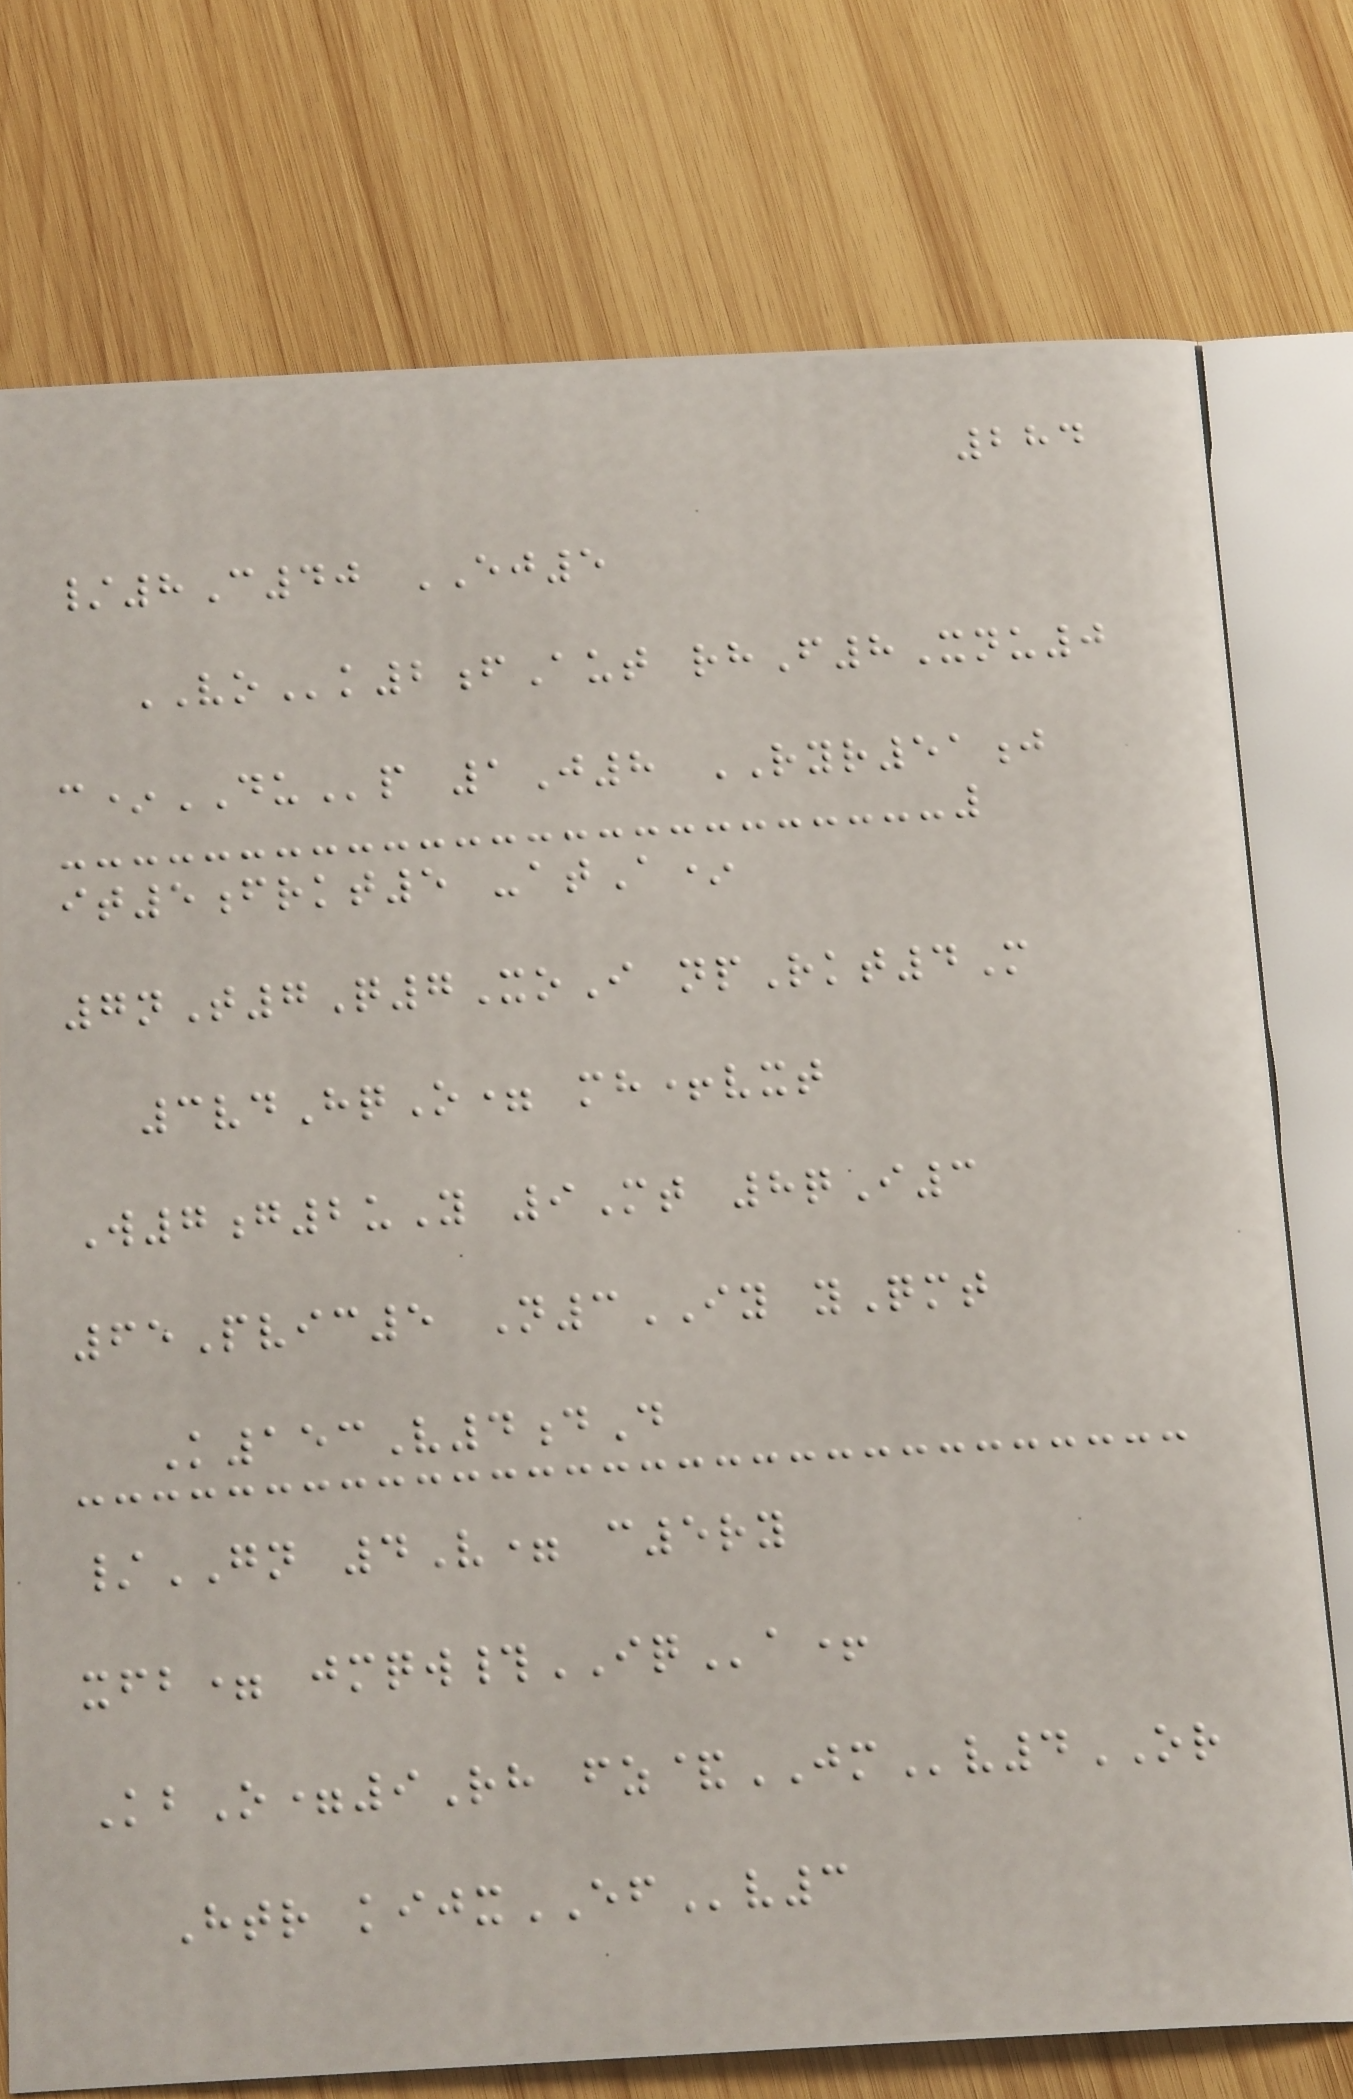284
/8C40 EJ5
VOk2fAut rhF8Xnu0
c*DUp 1J8 RYR51j
it5frkt5 -atA*
7nT7Q7XoI npRkt4M
3vdHqO= mh+vxt
W7g2uY 9Mt 8qI3
65Pvic5 N3IY yQmt
K153V4dD
/GN 4V= c5ry
xfb= jmqw#IQa+
KbO=9Rh fz&JMv4OR
Htr kijxEFv3
